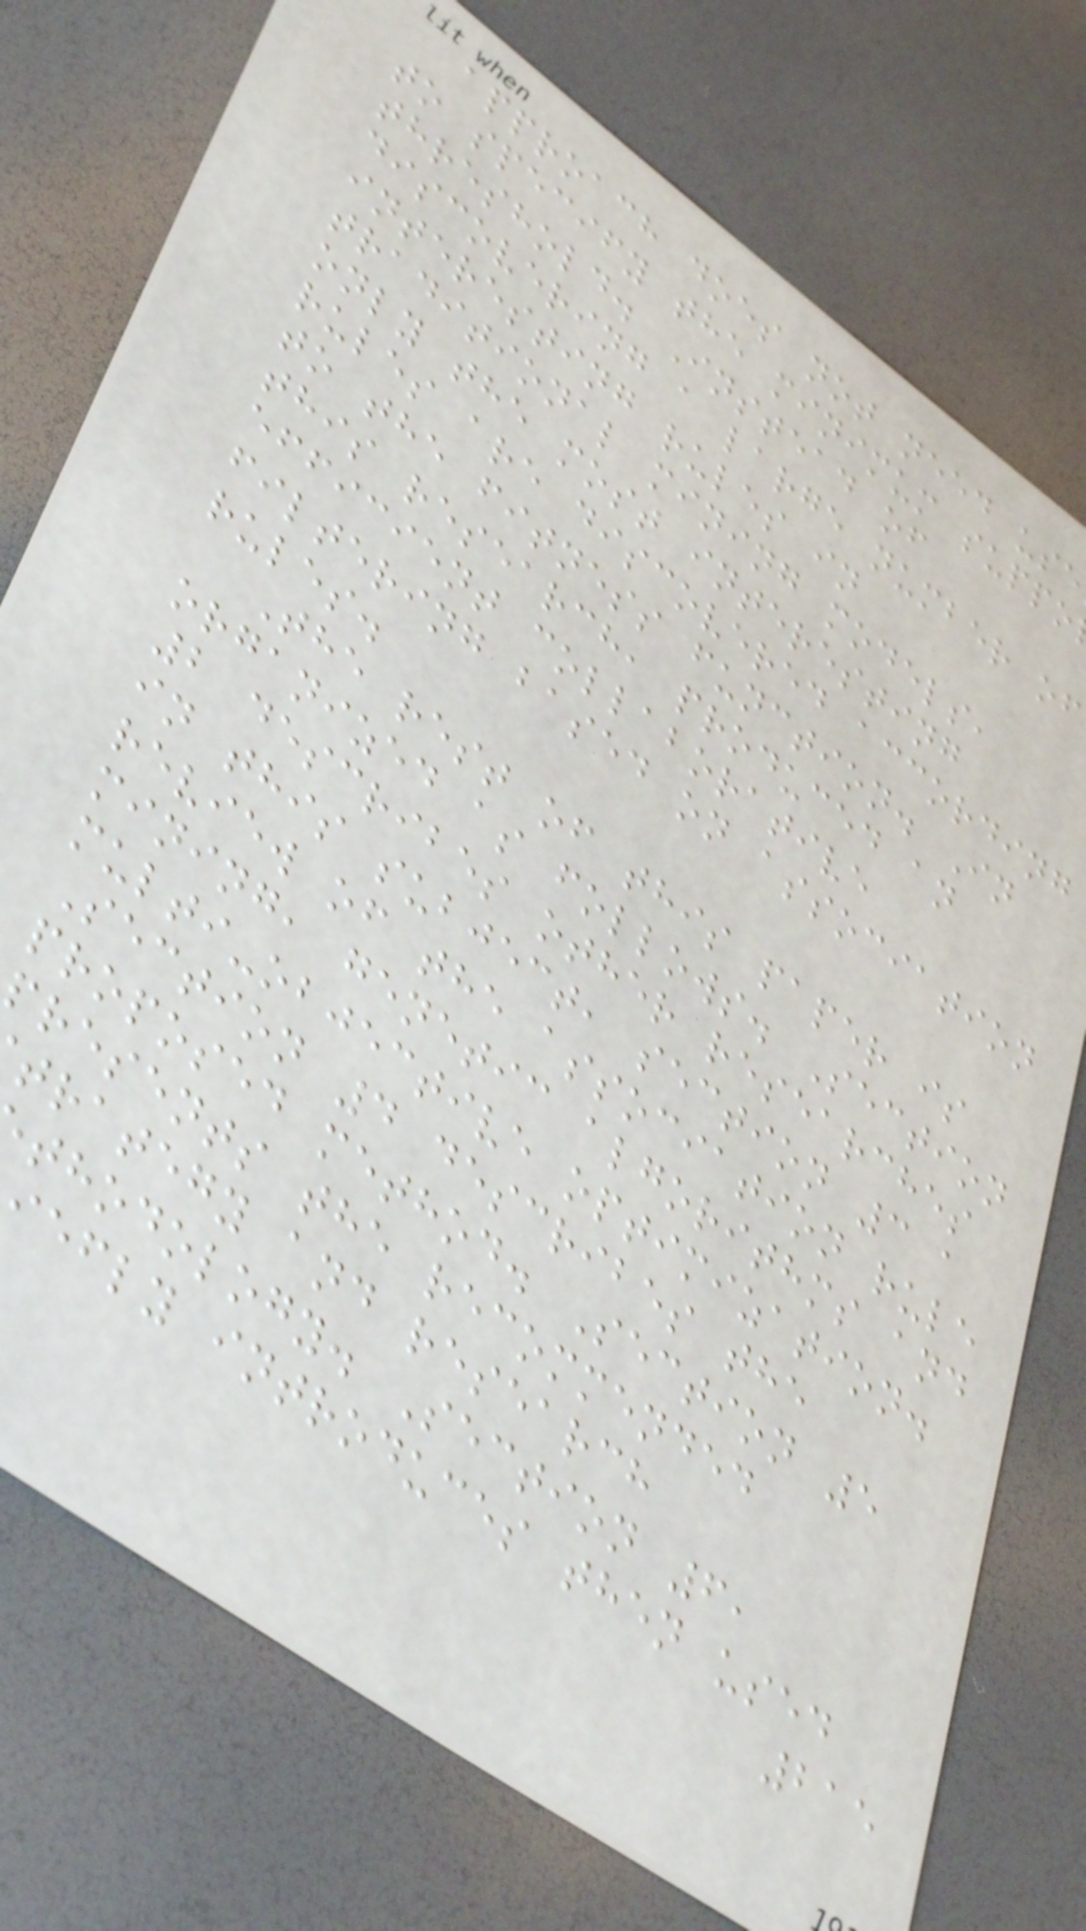approach does not need use
to specify the minimum suppo
threshold. Instead of
discovering a large number of
interesting rules in
traditional mining models,
only the most interesting
rules are discovered according
to the fitness function. In
this research, produced an
efficient collaborative
filtering based on association
rules.
The rest of this paper is
organized as follows. Section
2 describes other researches
in this subject, section 3 a
review of the association rule
mining, genetic algorithms and
multi-objective optimization.
Section 4 describes the
proposed method. Section 5
presents the recommended
trategy and research
thodology. Section 6,
iefly introduces then used
215
